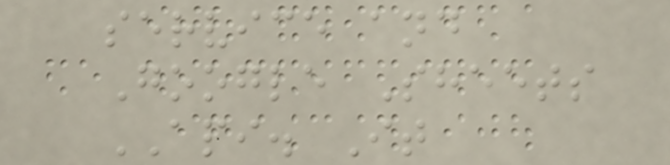service and
Google Sheets
API. It
